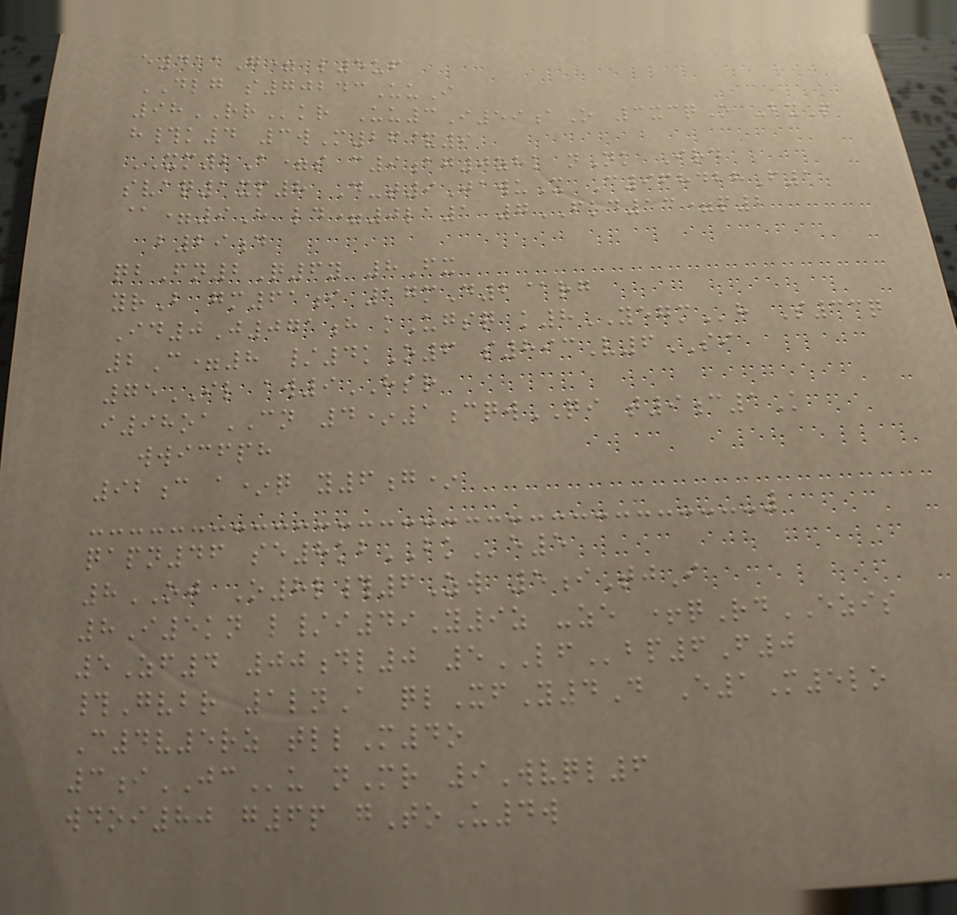e411G= l5uf
DLG s70243UuI
98RRkr Uu3I59aO 3xcqO -bxP
h#k4 3wM26&9
XM2A=s c9ag0zhk nNk Ird
svaq1xp8 D-t9JawuX C968428F1
@=9H ld=0la1 7FKD13=p2
b29d
qbFn2Q6y 8Fx
yrB gm61i 17mD2@rg
Id0J071h kUgsq k8YEGMh S33q
2C=8 /4kO6 s893V6SI
75IL aw9HSR
i98oaCN 4*1cqwQI t9c1K
wwicfph
92c a*q y6g*
qapn46 se8kbBKe5
8OJ O8l#6Zw 5iTjI
8I5kn l/i49Y9z -ze +qRdEZIS
5Zf4 00dl0 5LFbp6F0
#Gvbr 1lnA qlXfY4D E1M5lo
C4v5rz tllM4o
3iJCu nMr 9Wvql6
wdoi80 g6p gToU4w
